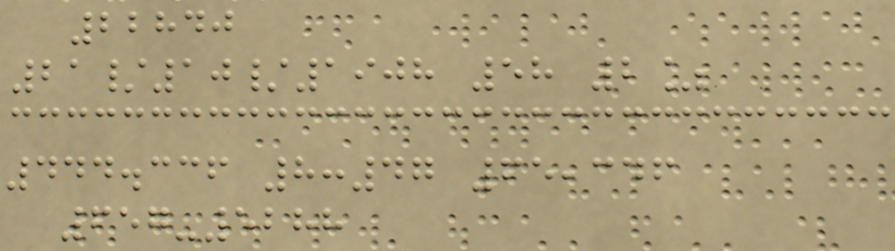22840
21/10/1908 58 2%
444.336 8:47 65,346
657-5288
